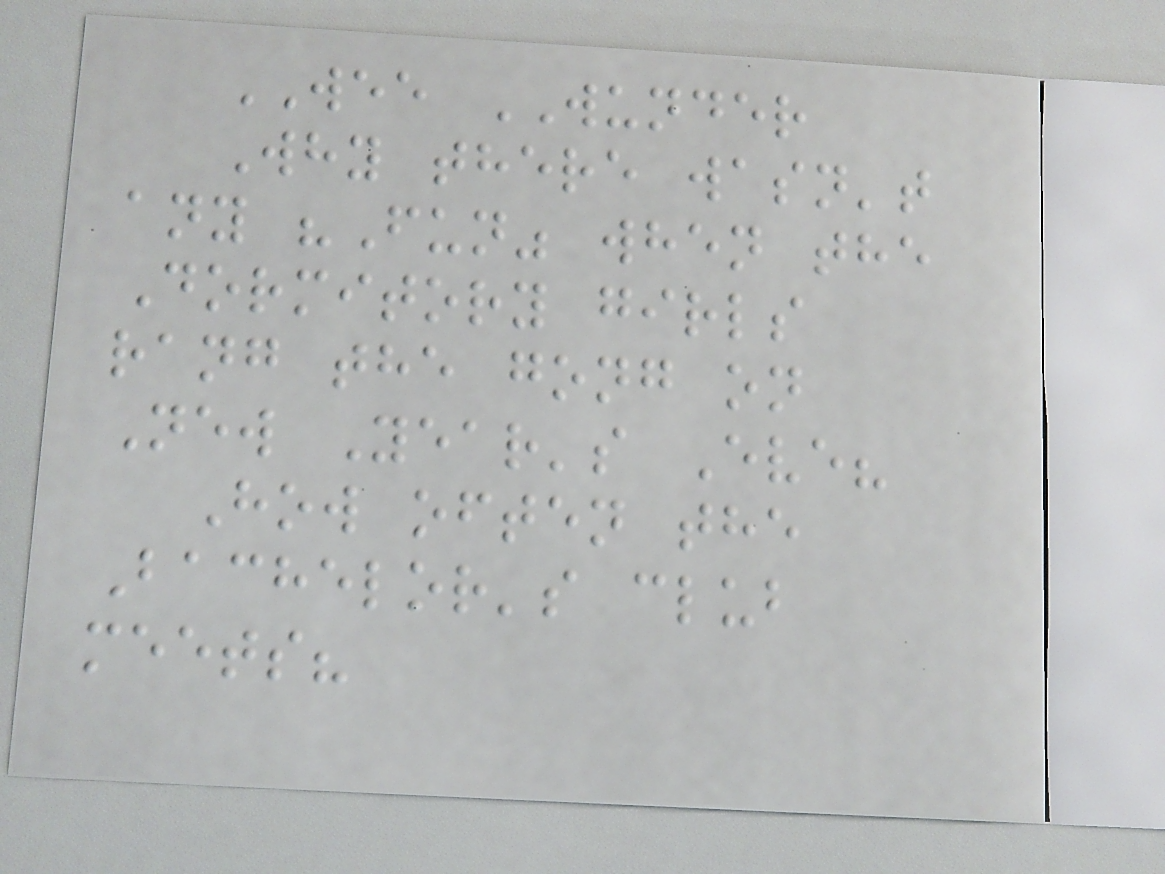WEE WUNDER
Why there wasn't
any "Fun" when the
Dormitory girls
rang the gong on
New Year's Eve?
How often the
Bachelor's club
meets?
